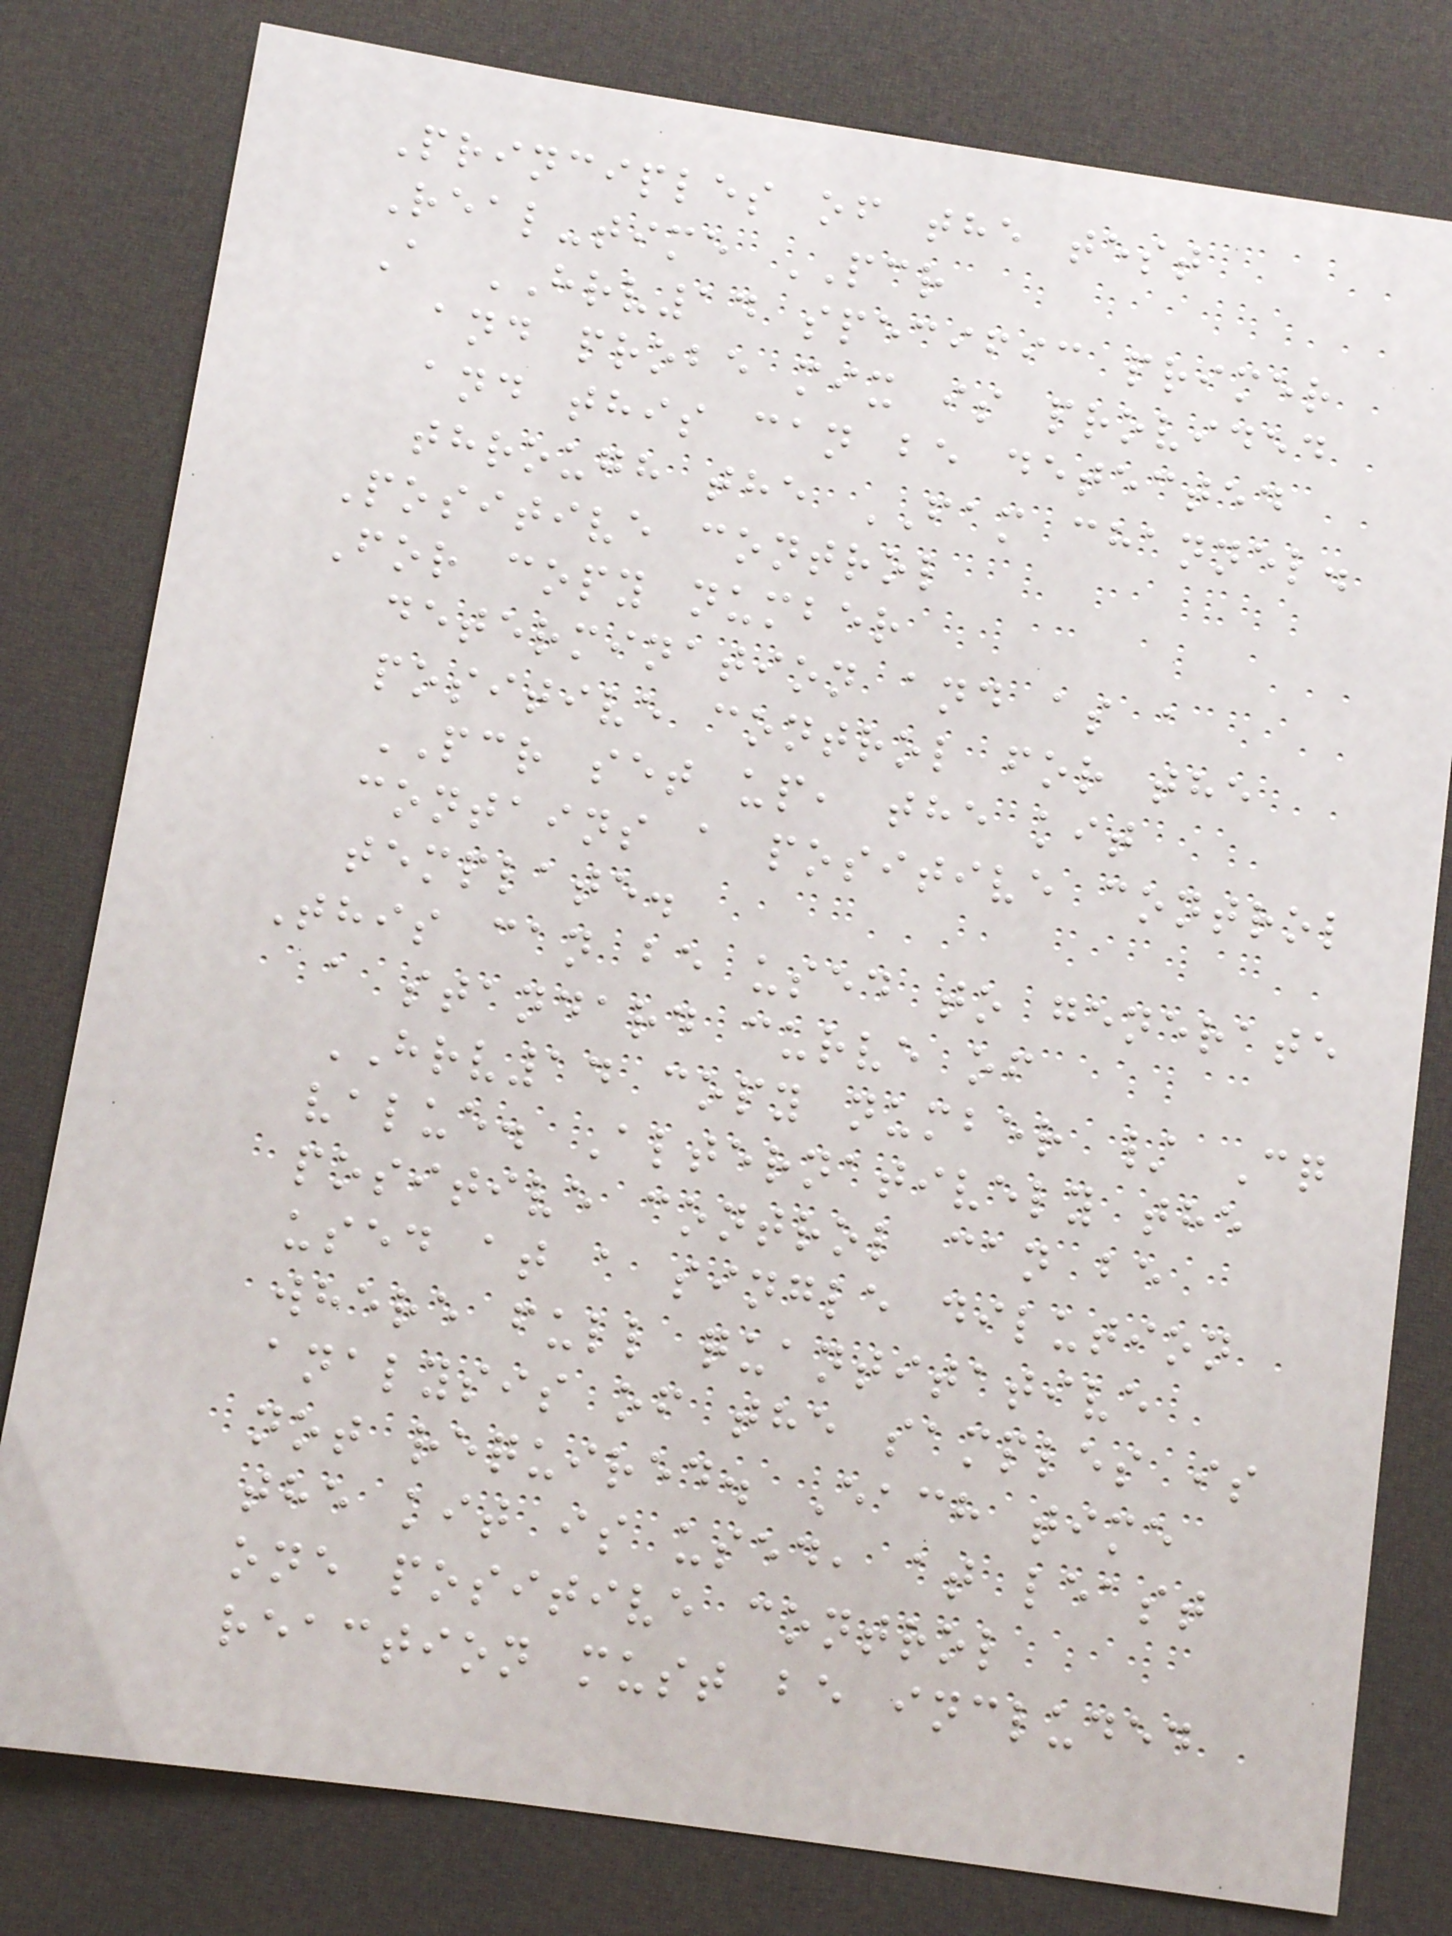Principles of the test
Real-time PCR
A HRV14 specific primer
and probe mix is provided
and this can be detected
through the FAM channel.
Positive control
For copy number
determination and as a
positive control for the
PCR set up, the kit
contains a positive control
template.
This can be used to generate
a standard curve of
HRV14 copy number / Cq
value. Alternatively the
positive control can be
used at a single dilution
where full quantitative
analysis of the samples is
not required. Each time
the kit is used, at least
one positive control
reaction must be included
